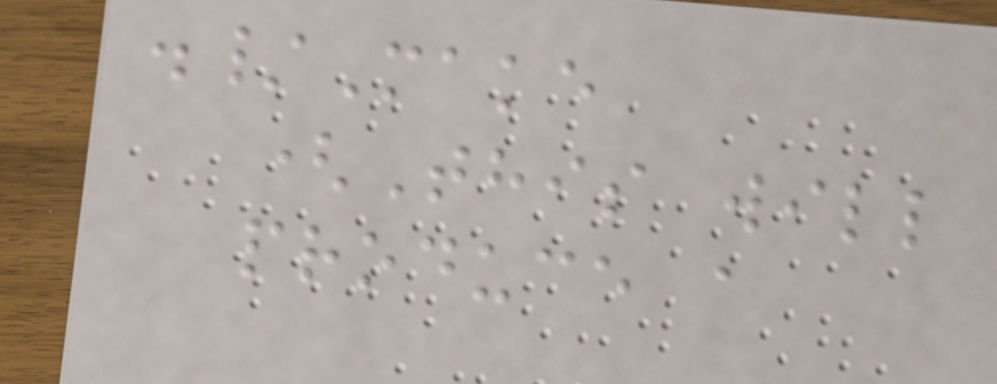./Make
(This will
produce a
